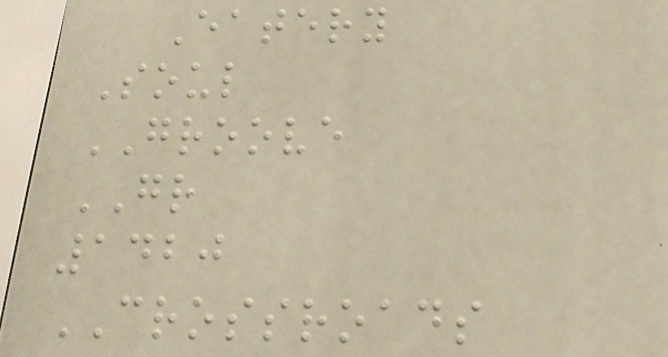Eatery
Soul
GROOVE
GR
1420
CROSSROADS
